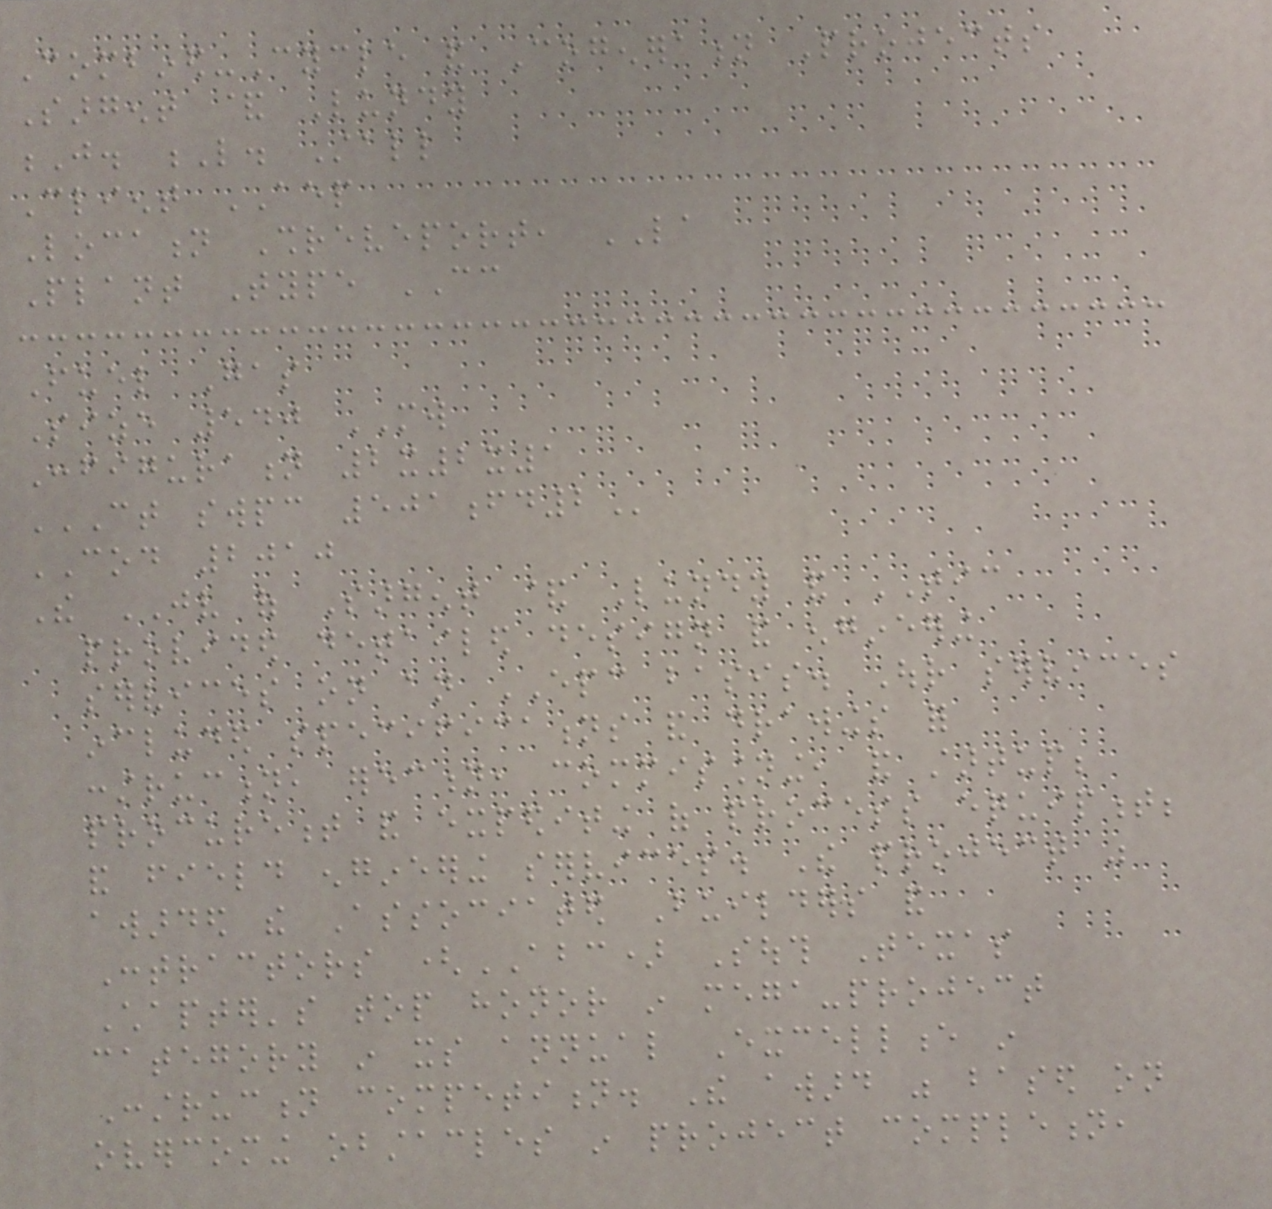Combined-Cycle and Cogeneration Projects
Sargent & Lundy
J. L. Stall
Client AEP
Location Shreveport, LA
Plant Type CC
Fuel Gas
Size 540 MW
Configuration 2x2x1
CT SWPC 501FD2
COD 2010
The JV of Sargent & Lundy and TIC
provided detailed design and engineering
services on an EPC basis. Our services
included specifications and drawings for
construction, erection, commissioning, and startup;
procurement and expediting of process equipment;
and field engineering services. The project was
awarded the Associated Builders and
Contractors (ABC) South Texas
Chapter's top honor in mega-project
category in its annual Excellence in
Construction competition. The award was based on
overcoming obstacles in project completion,
